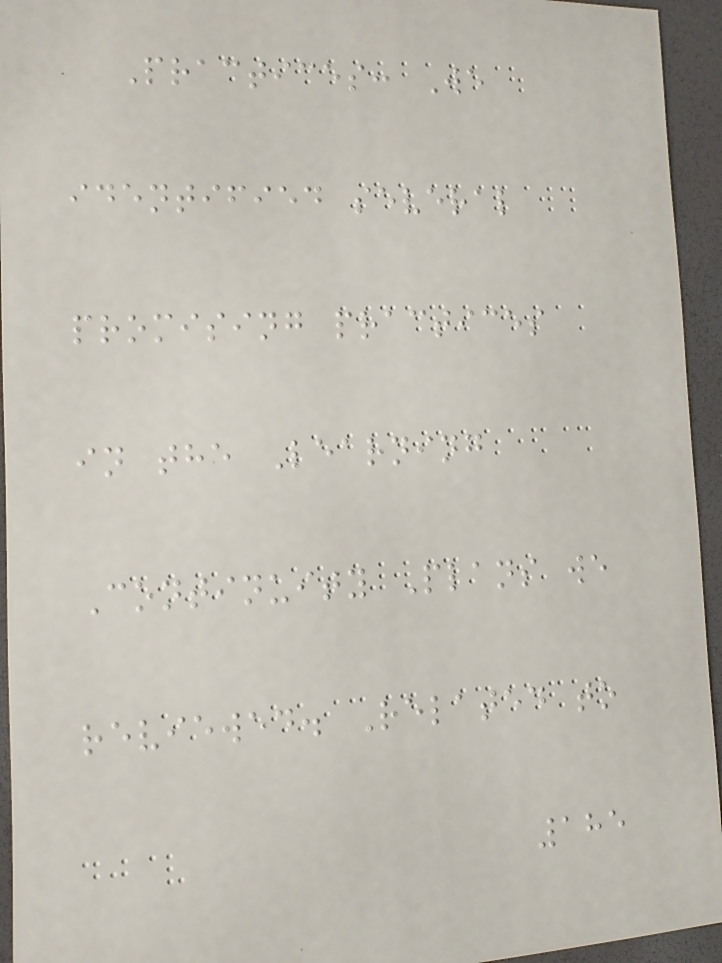Practices: We
identified several
promising practices
in the Learning
Continuity Plans we
reviewed. Related to
185
